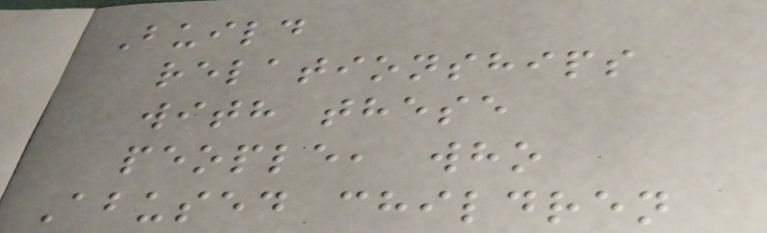Build
relationships
with these
people, who
Abused children
